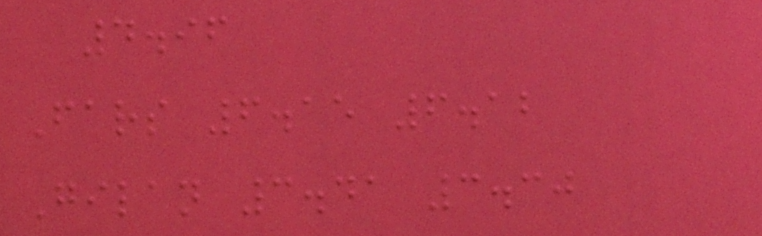4.96
Fars 6.15 6.12
Gilan 3.41 3.30
